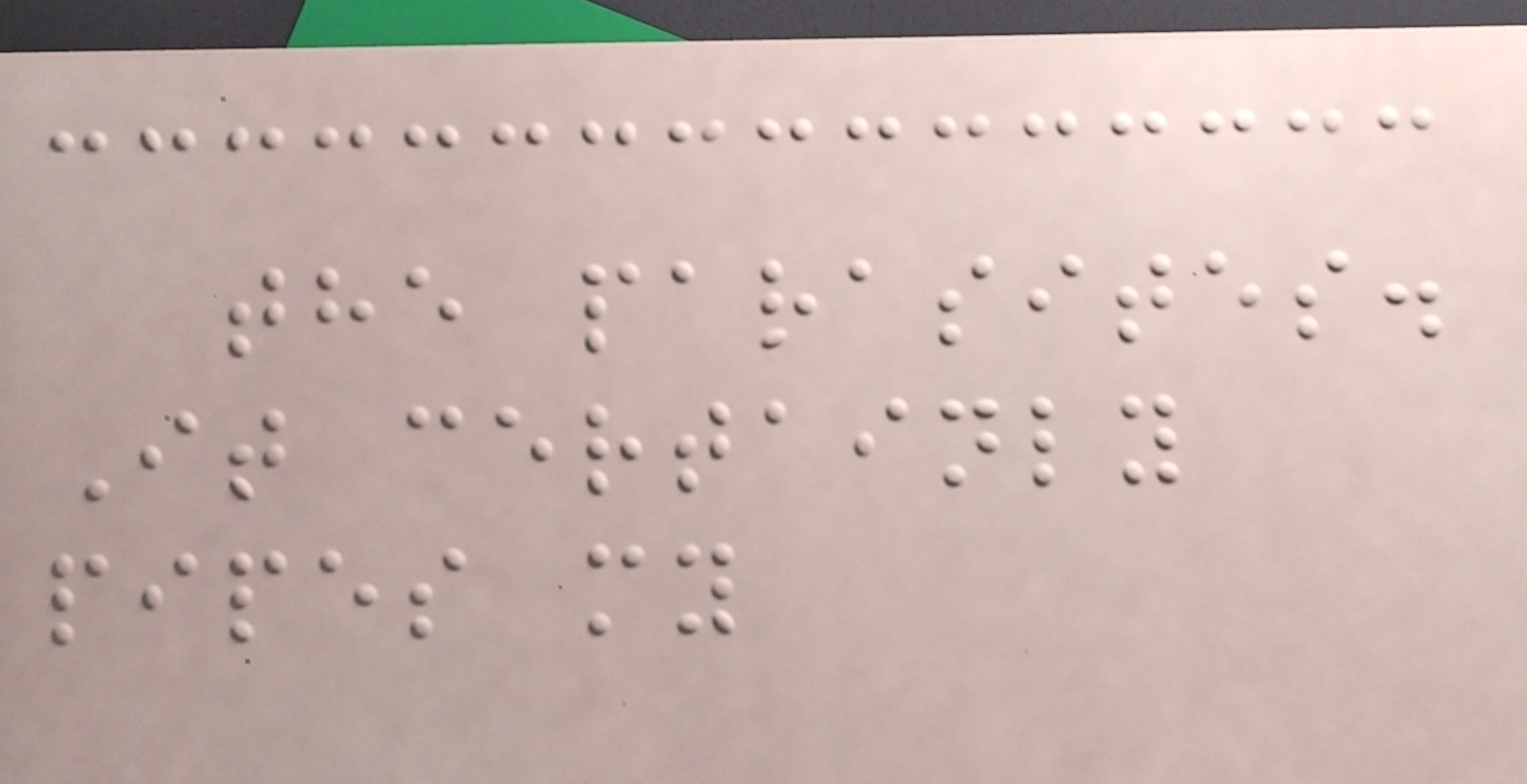the parasites.
It certainly
pipes my
